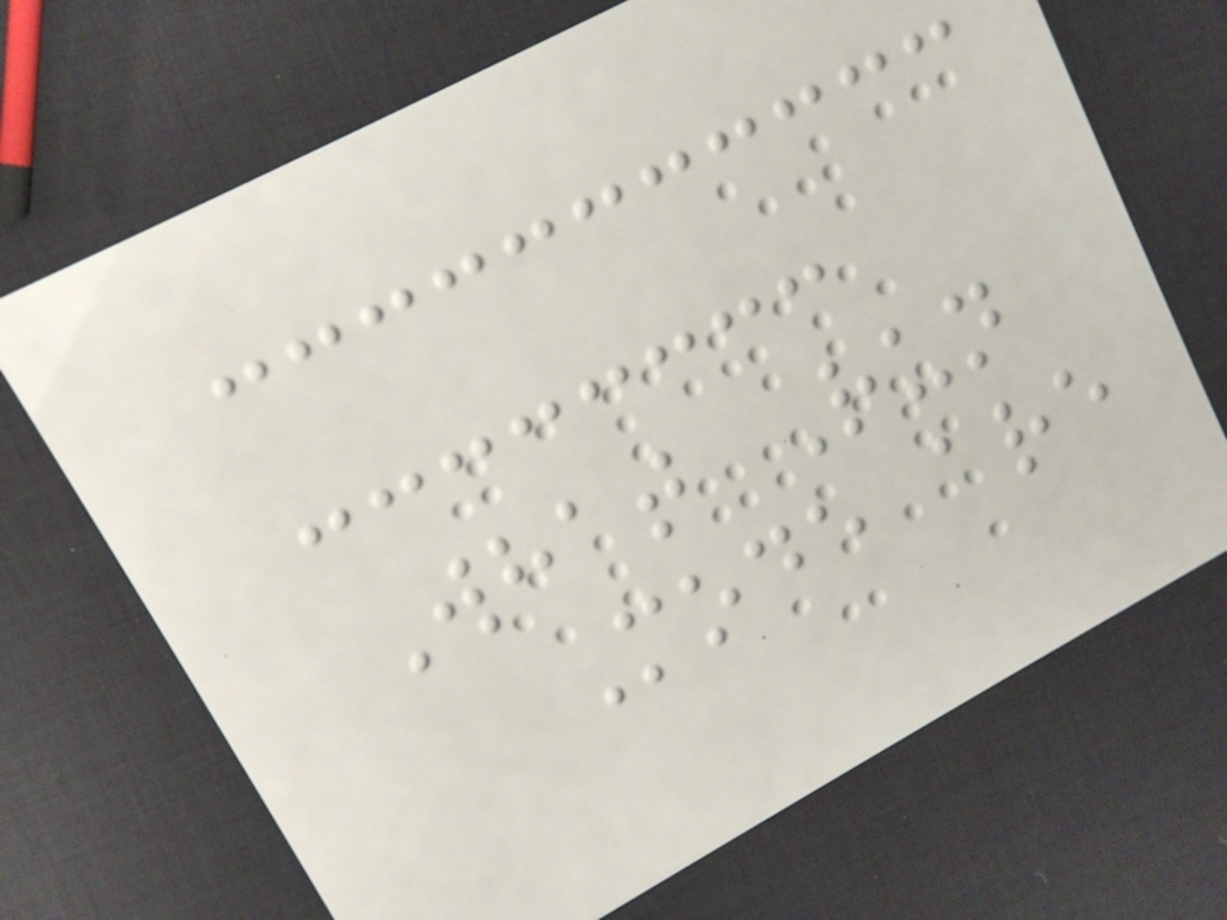What Run
Mode are
